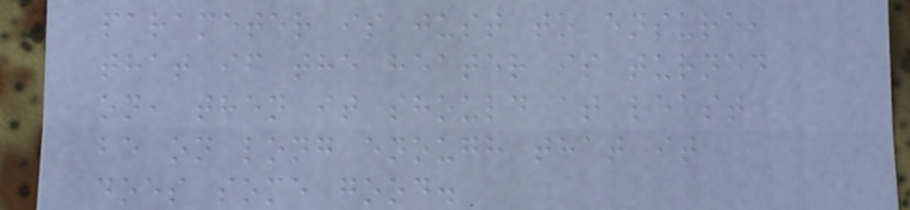parameter is just to ensure,
that if the heater is turned
on, then it should at least
be on long enough that it
does some good.
